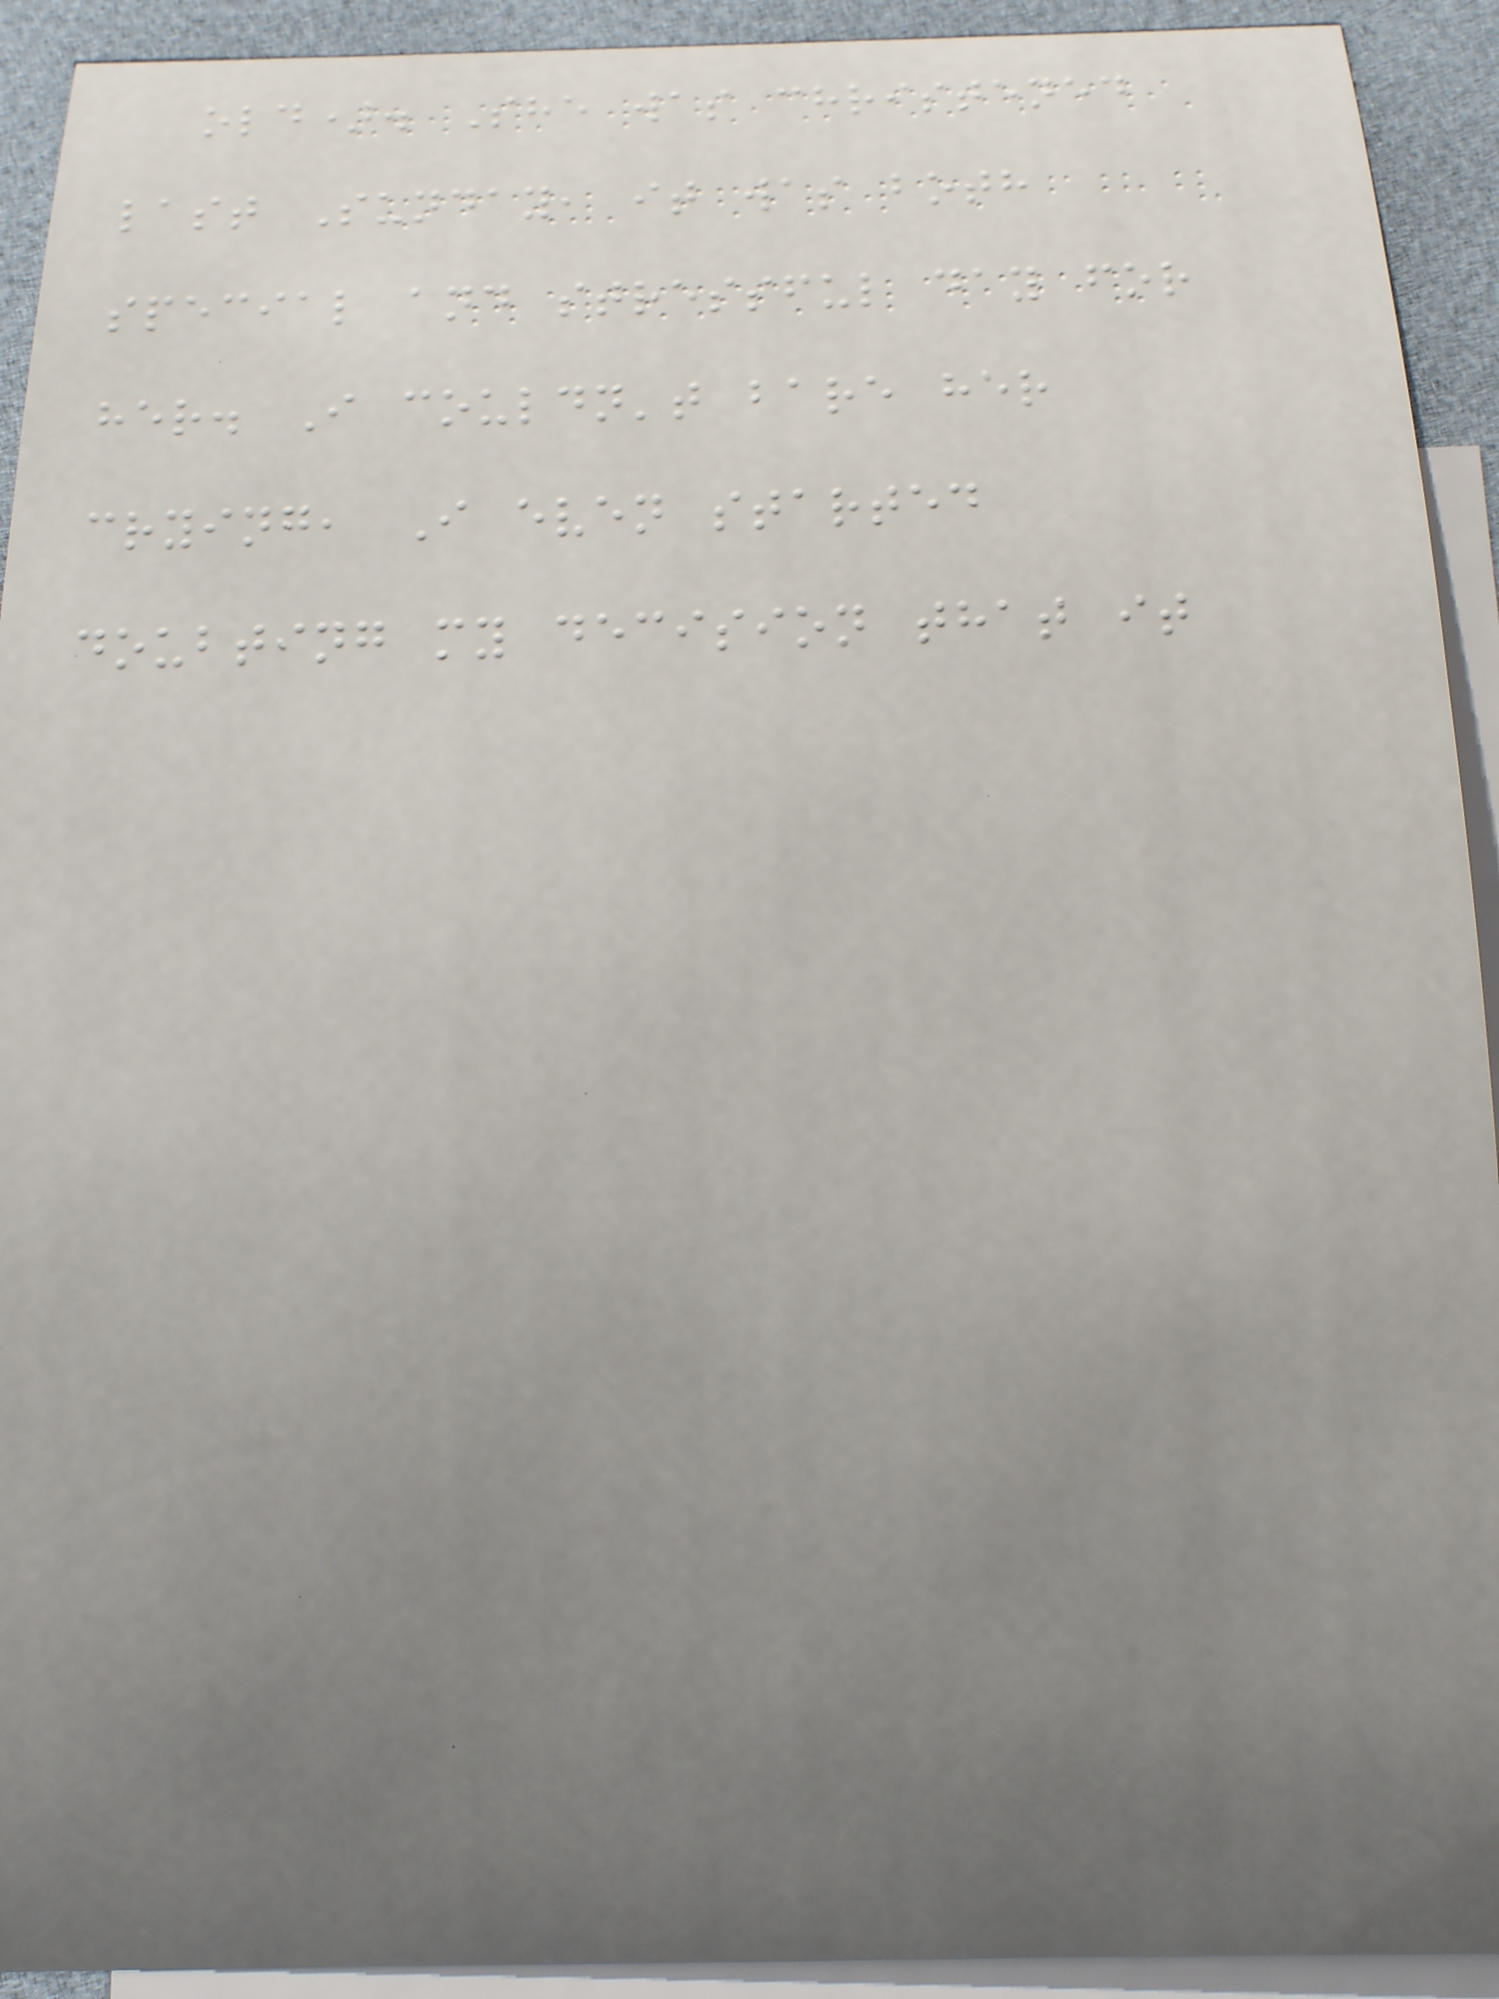old). She was christened
last Sunday, it was both
special and stressful day for
her. I couldn't bare her
crying, I even started
doubting my decision that it
